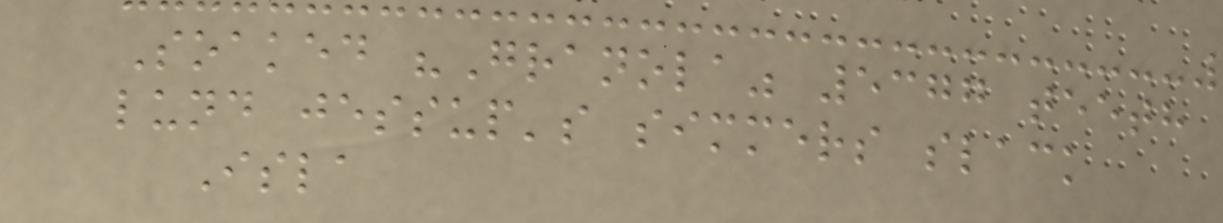Soaked "Granola" 5377 teeth
lund jessup's simmers slack
Isla
